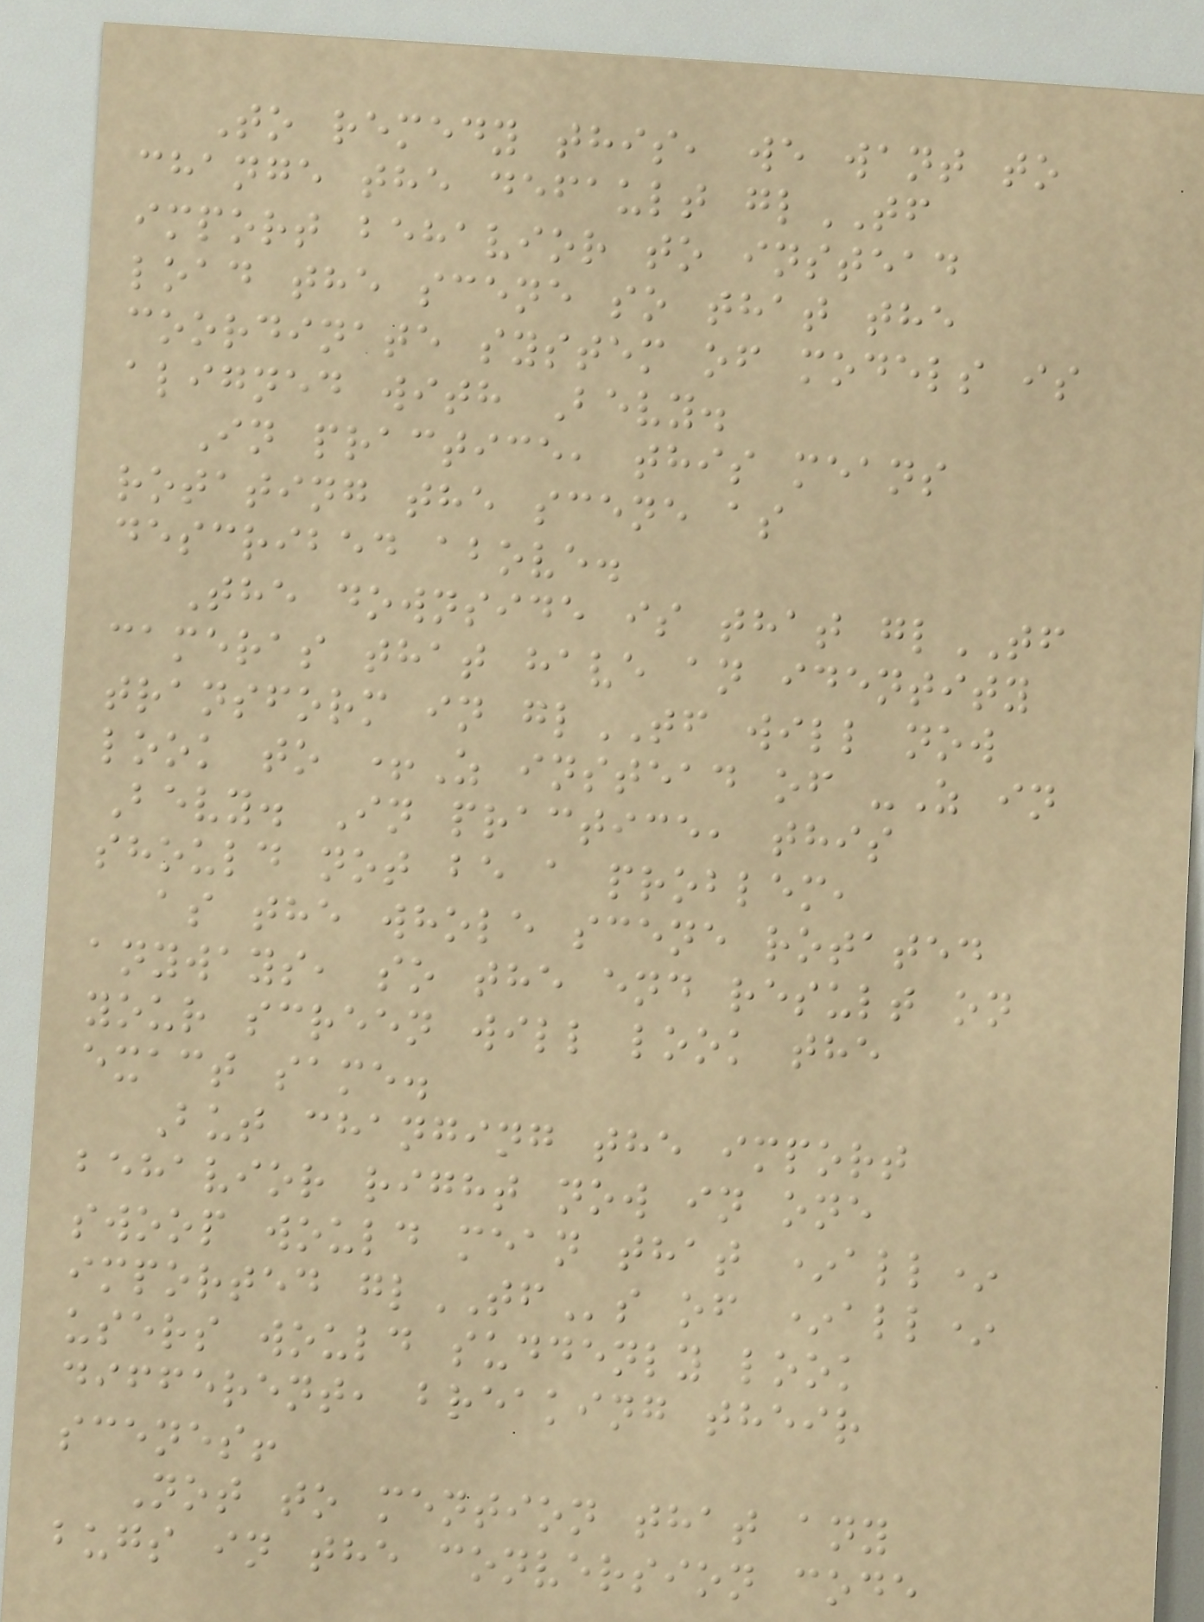To remedy this, we want to
change the default glTF
import behavior to instead
load the scene so that the
coordinate system of models is
aligned with Bevy.
In practice, this means
rotating the scene as
described above.
The downside is that glTF
cameras that have an identity
transform in glTF will now
look to +Z instead of -Z in
Bevy. In practice, this
should not be a problem,
as the whole scene rotated
anyways, so the end result on
your screen will look the
exact same.
But changing the import
behavior right now in one
swoop would mean that *all*
imported glTFs of *all*
users would suddenly look
different, breaking their
scenes!
Not to mention that any
bugs in the conversion code
